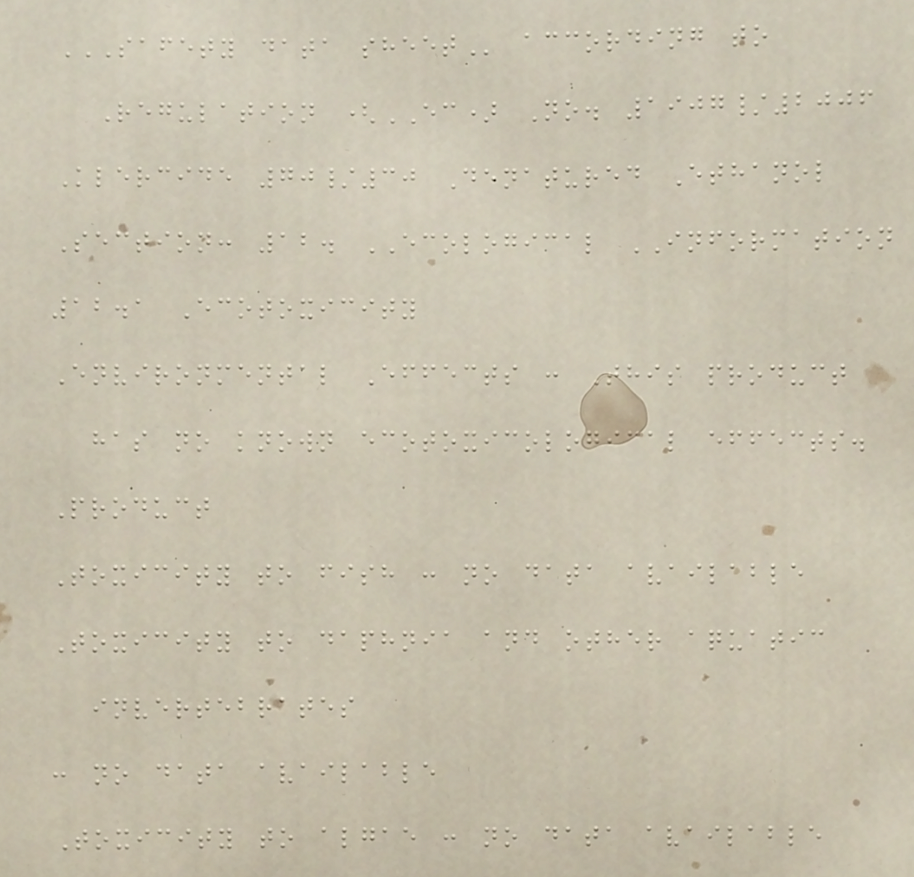SAFETY DATA SHEET according to
Regulation (EC) No. 1907/2006
Klercide 70/30 Denatured Ethanol
Section: 12. ECOLOGICAL INFORMATION
12.1 Ecotoxicity
Environmental Effects : This product
has no known ecotoxicological effects.
Product
Toxicity to fish : no data available
Toxicity to daphnia and other aquatic
invertebrates
: no data available
Toxicity to algae : no data available
